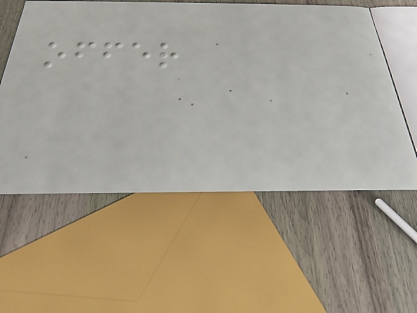offer
